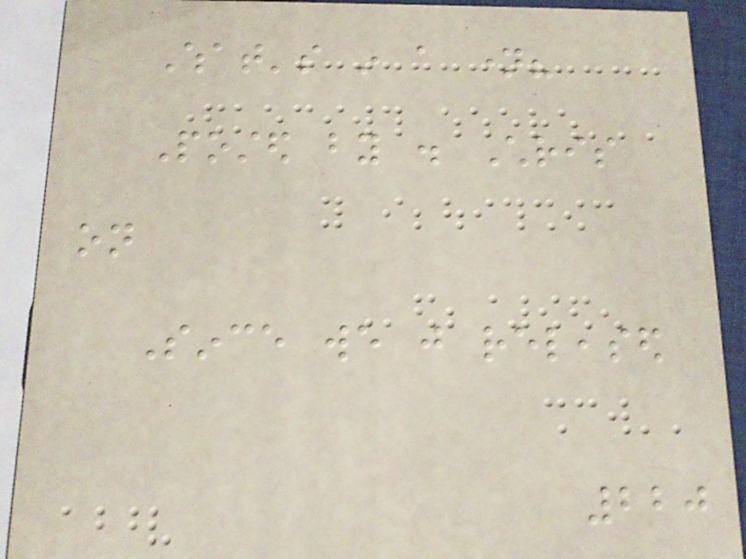What's in a name?
Posted by . Chris
on
Since we just released
220
